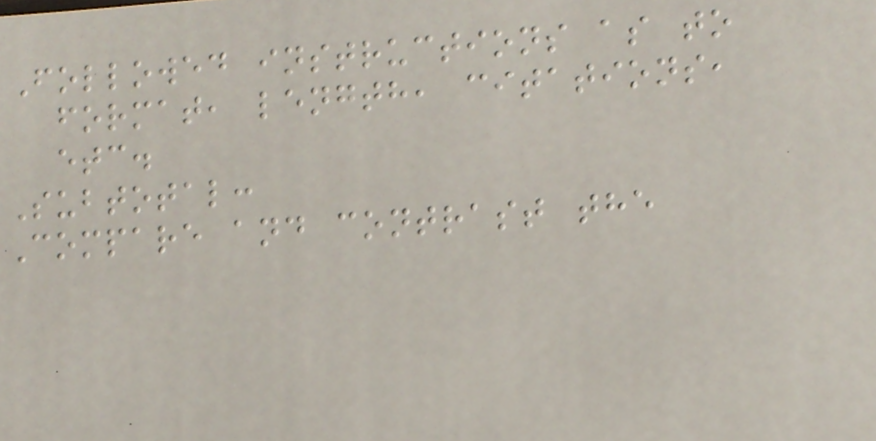Followed instructions as to
format, length, citations,
etc.
Subtotal:
Compare and contrast the
